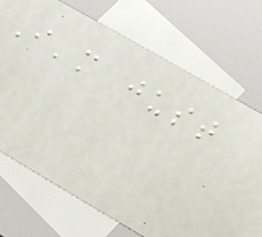I'm just
